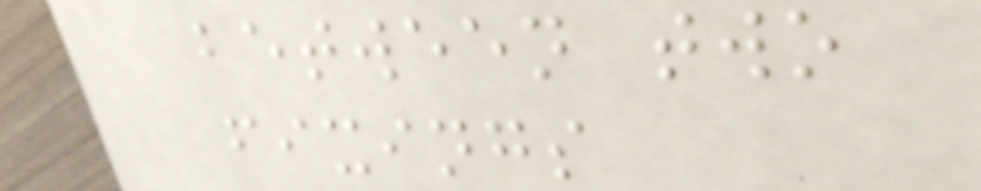between two
fixings
